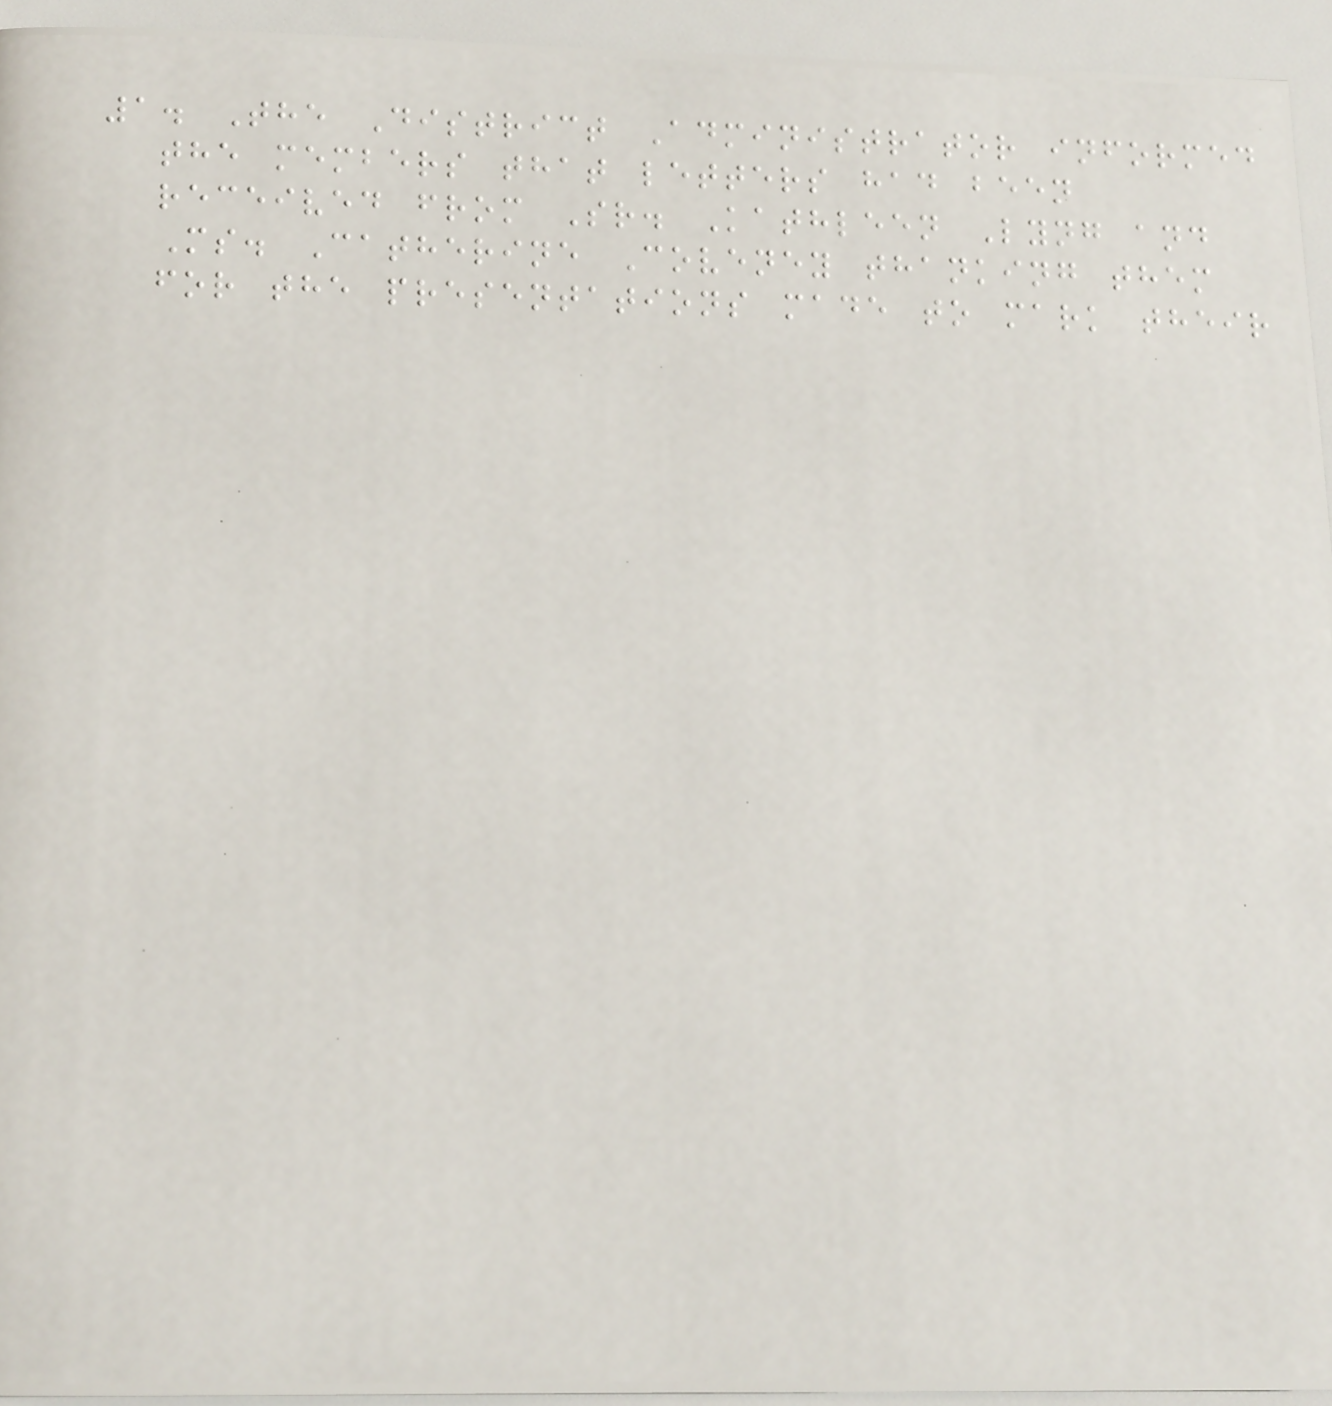1. The District Administrator informed
the members that letters had been
received from Sr. Kathleen Lyng and
Ms. Catherine Coveney thanking them
for the presentations made to mark their
